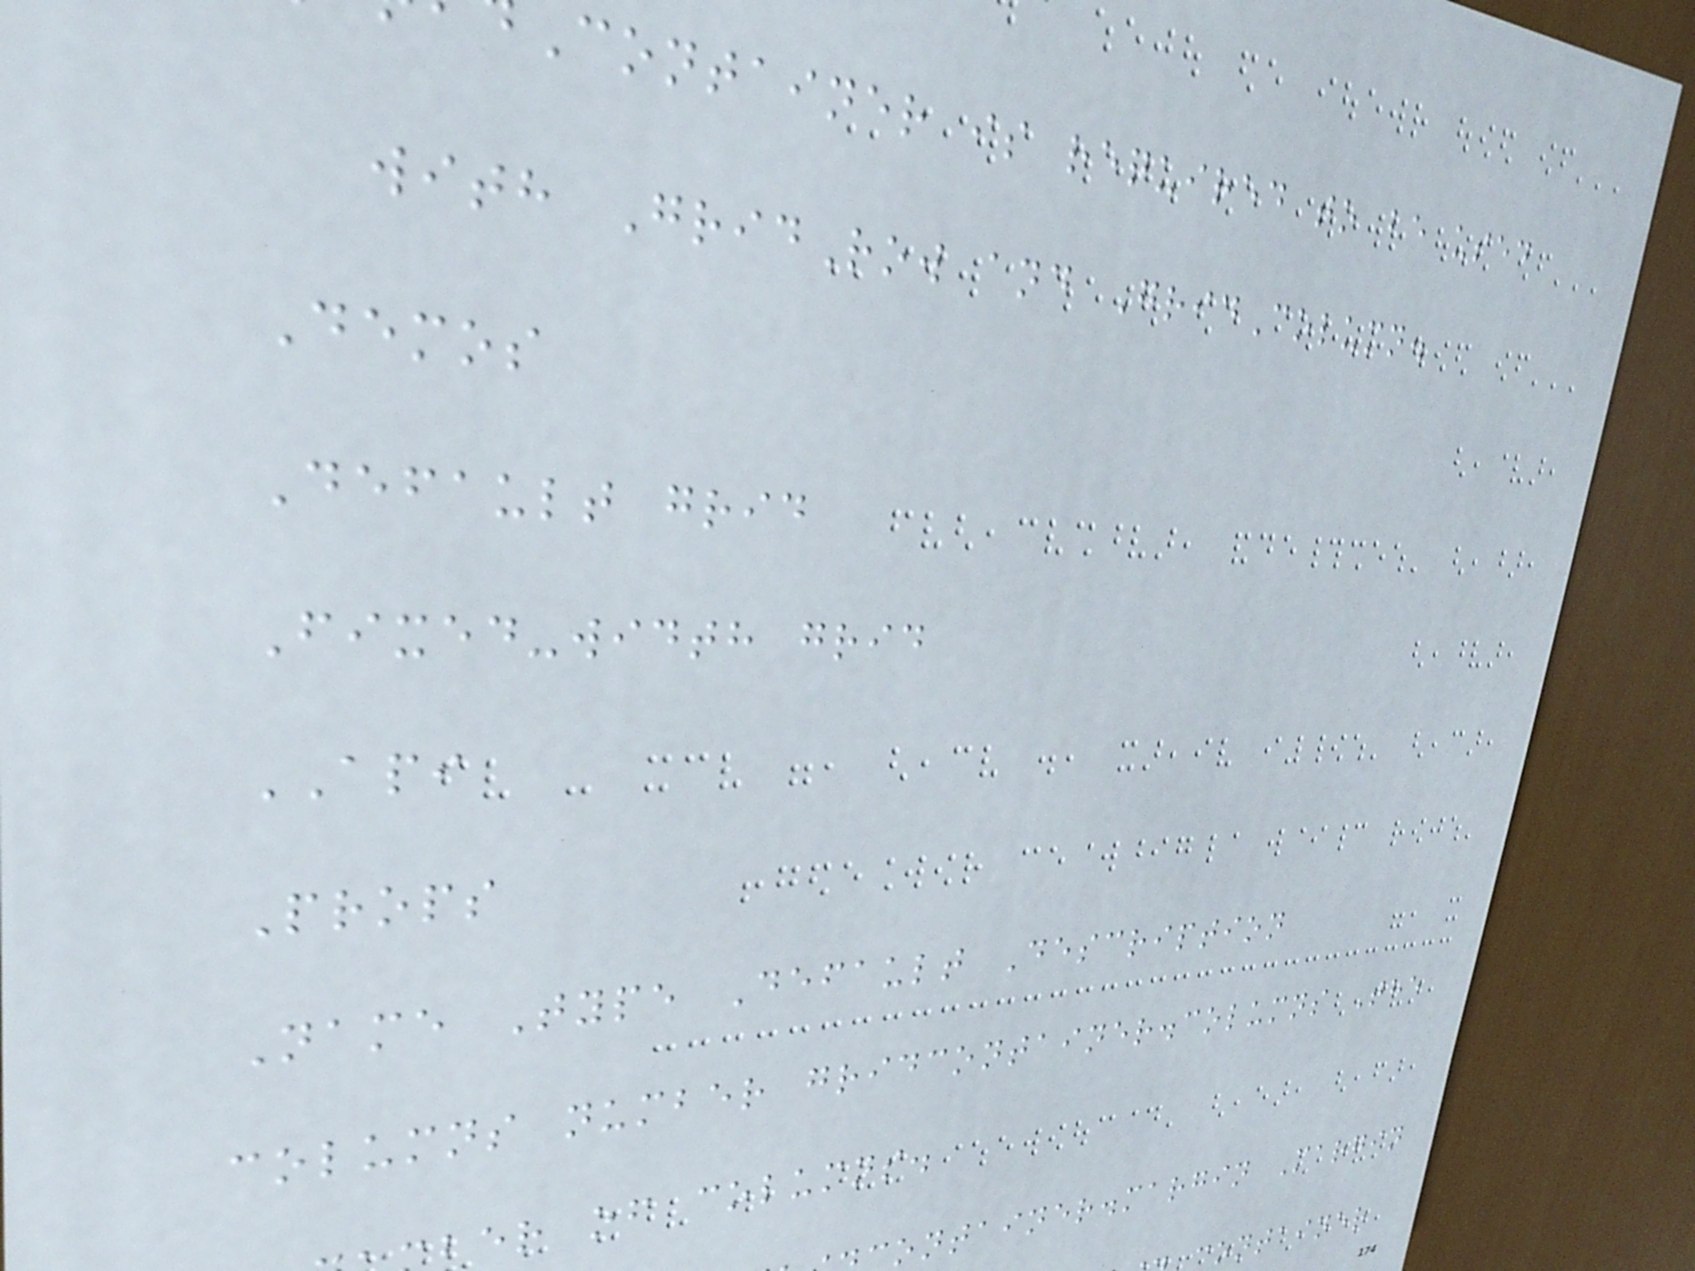Container is required to be used
with GridRow and GridColumn.
Demos
Default grid
Fixed-width grid
API
Props
Name Type Default Description
columns number gridcontainer.columns The
ber of columns.
ontainer.margin Margin
